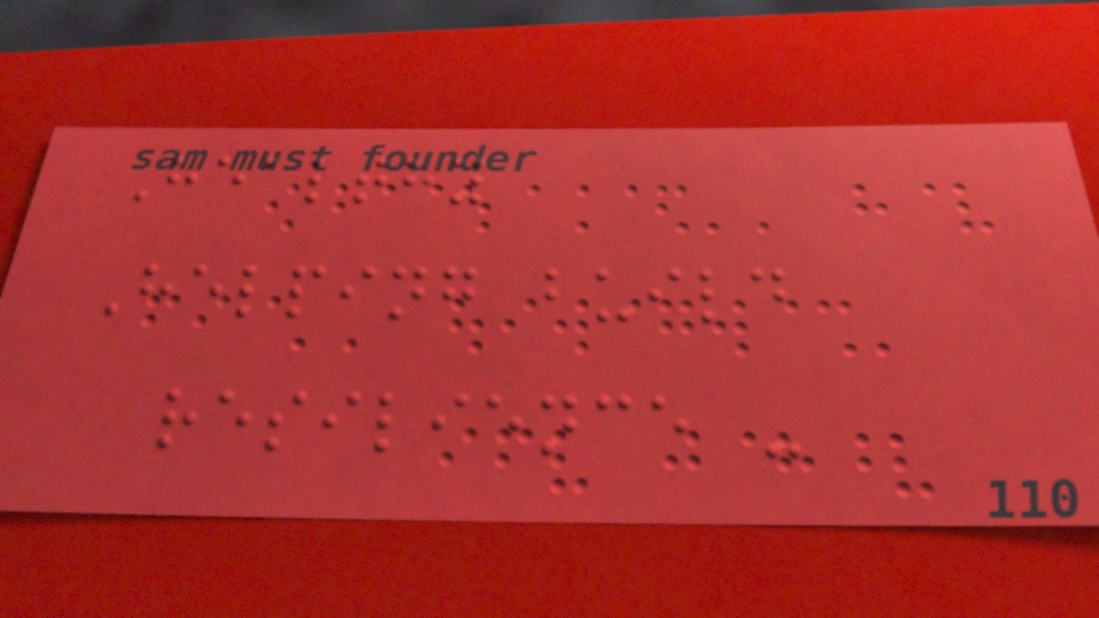Healthy
Helping build
resilience -
